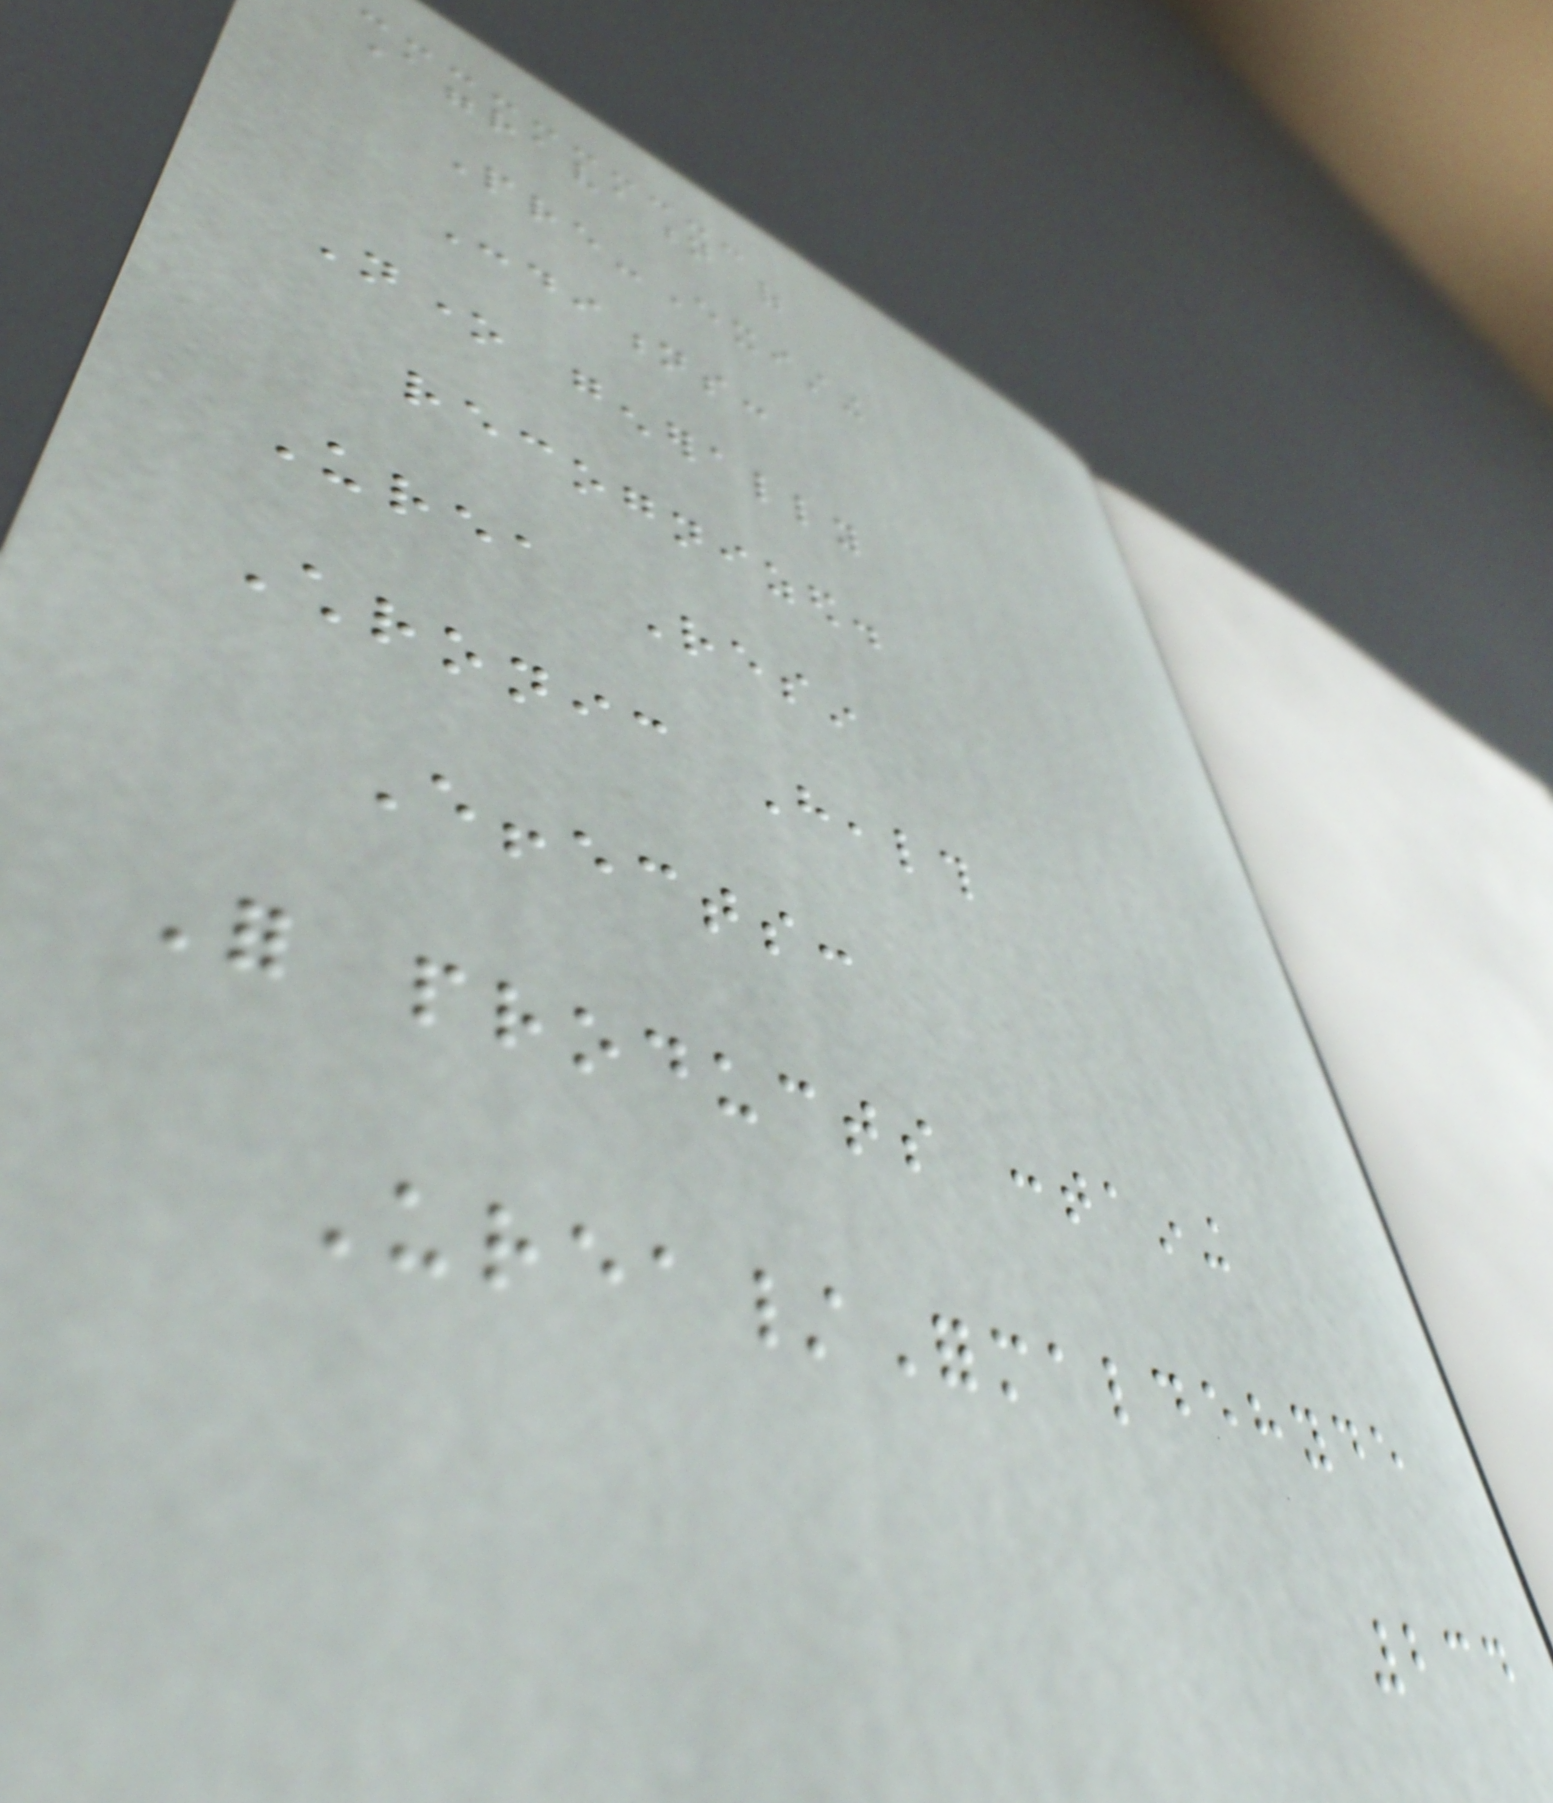Aggravation of
Pre-Existing
Conditions:
None generally
recognized.
Urea Resin
Chronic Health
Effects:
For products containing
Urea/Formaldehyde
234
